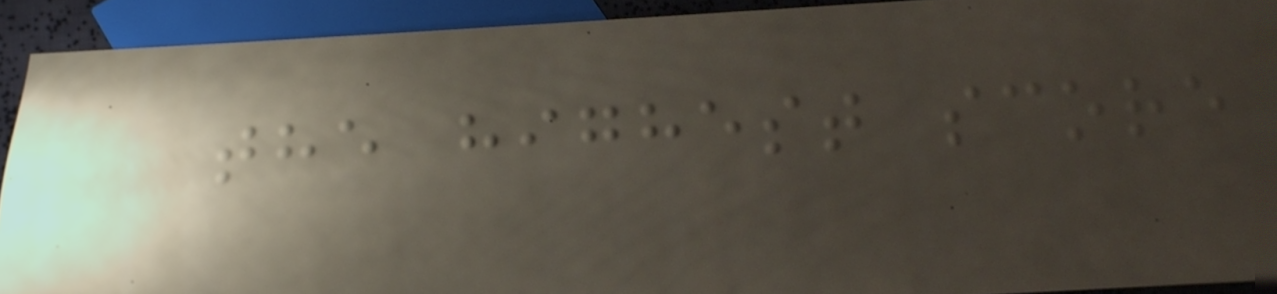the highest score
